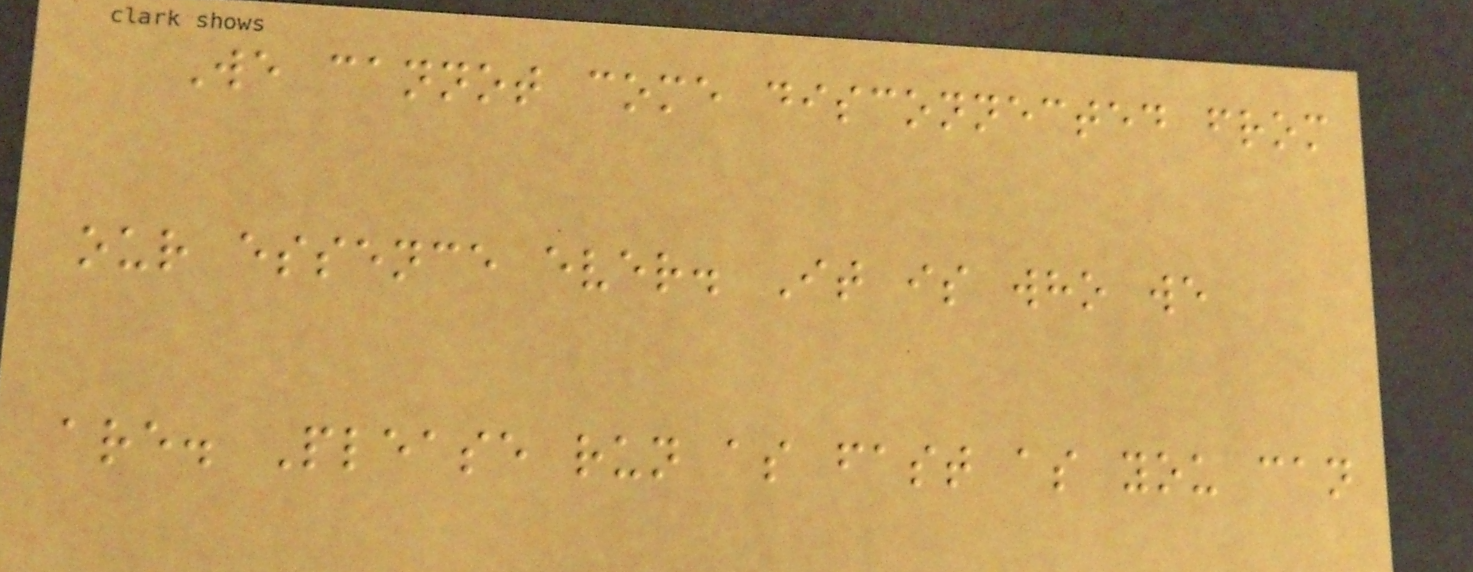We cannot come disconnected from
our essence ever. It is who we
are. Please run as fast as you can
